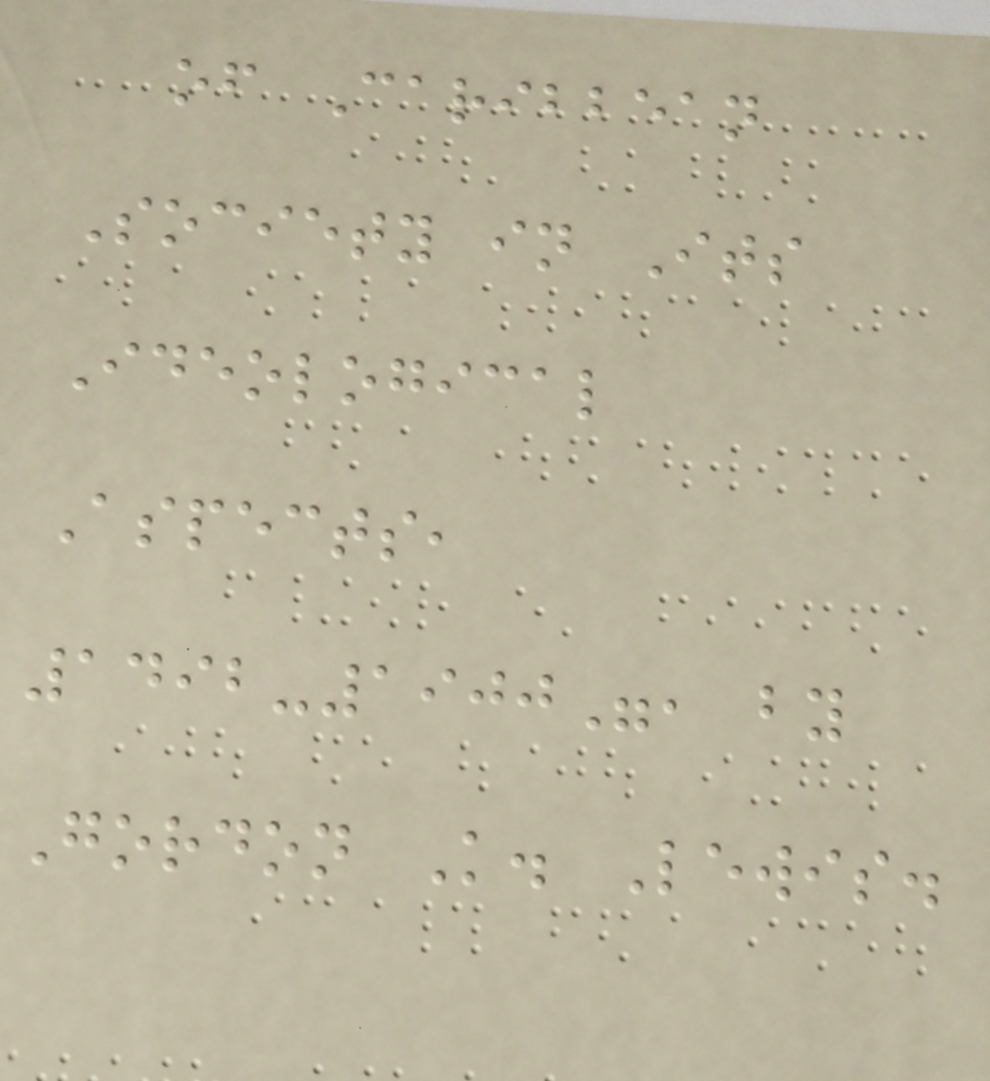of Caribbean
Society in Its
Ideological
Aspects,
1492-1900", by
Gordon K. Lewis.
